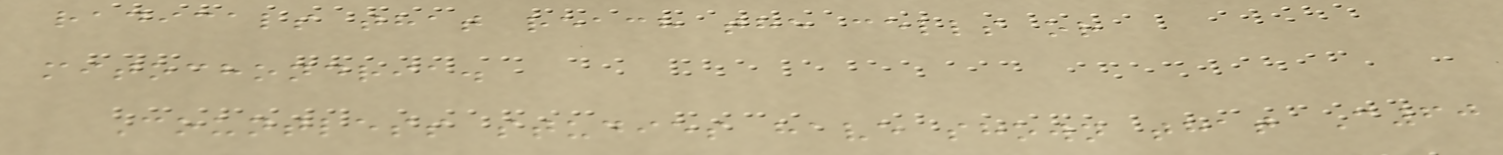radicals that reach the cells or
mitochondria.
Countless studies have shown that C60
